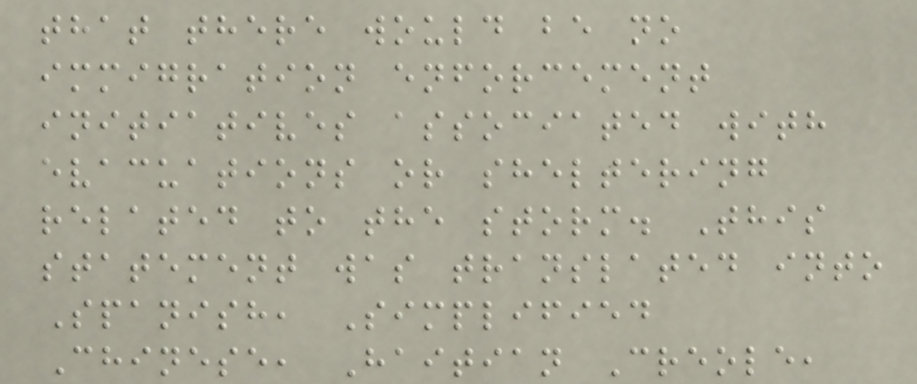that there would be no
immigration enforcement
initiatives associated with
evacuations or sheltering
related to the storm. This
statement was translated into
Spanish, Simplified
Chinese, Haitian Creole,
